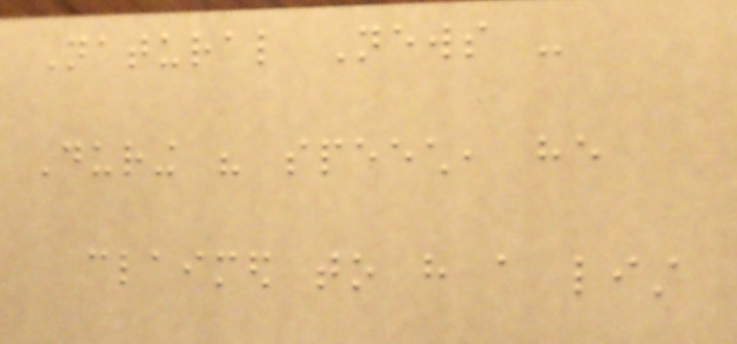Natural News -
During his speech, he
claimed to have a list
